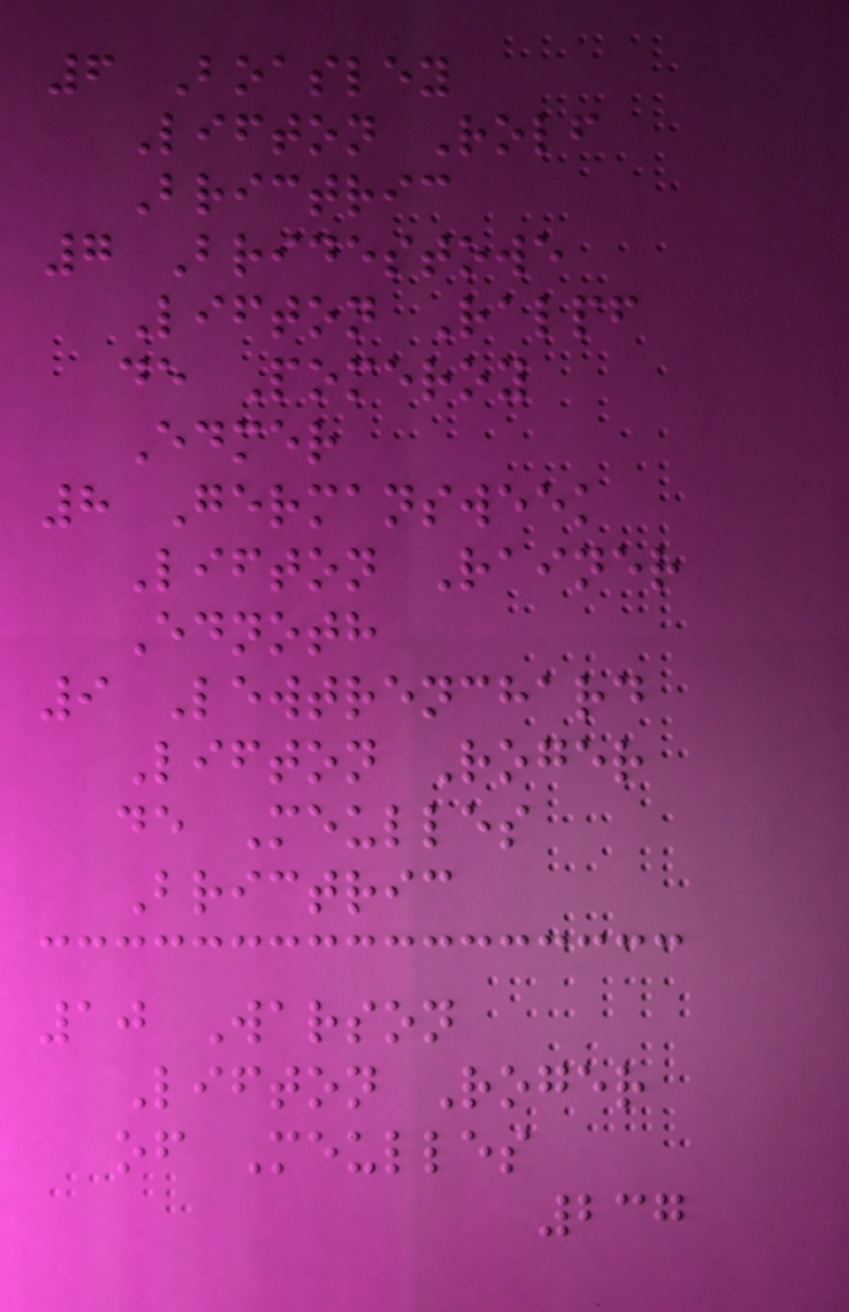6 Boasley
Lifton Rolf
Brictric
7 Bridestowe
Lifton Ralpf
de Pomeroy
Edmer
8 Germansweek
Lifton Rainer
Ednoth
9 Lewtrenchard
Lifton Roger
de Meulles
Brictric
10 Warson
Lifton Roger
of Meulles
237
